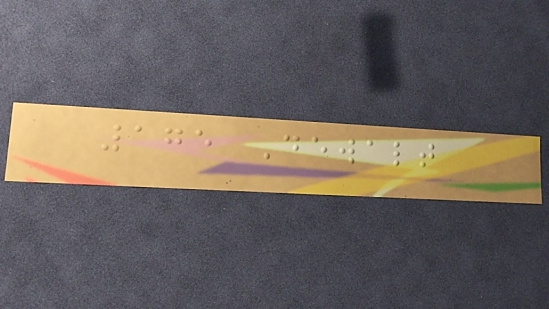175 Dewalt
